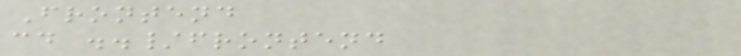Frontend
cd ../frontend
